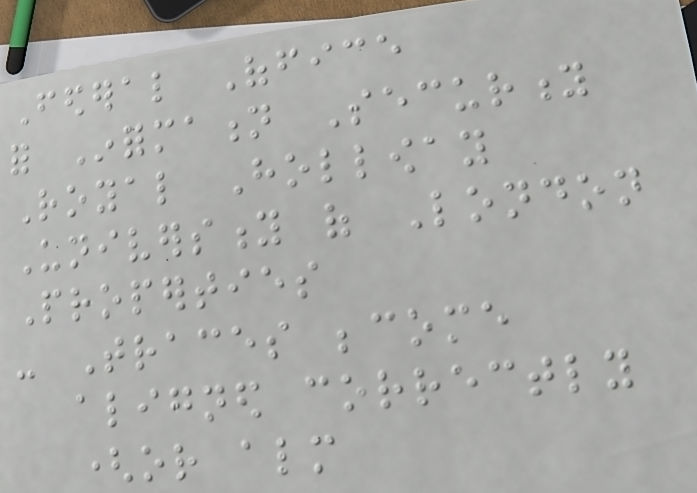Federal Office
for Information Security
Royal Holloway
University of London
Properties
- Traces become
aligned correctly
(or almost
